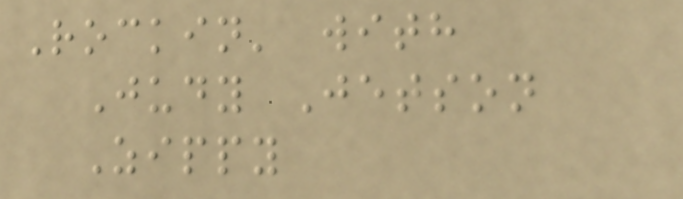Rockin' with
Judy Jetson
Zippy
